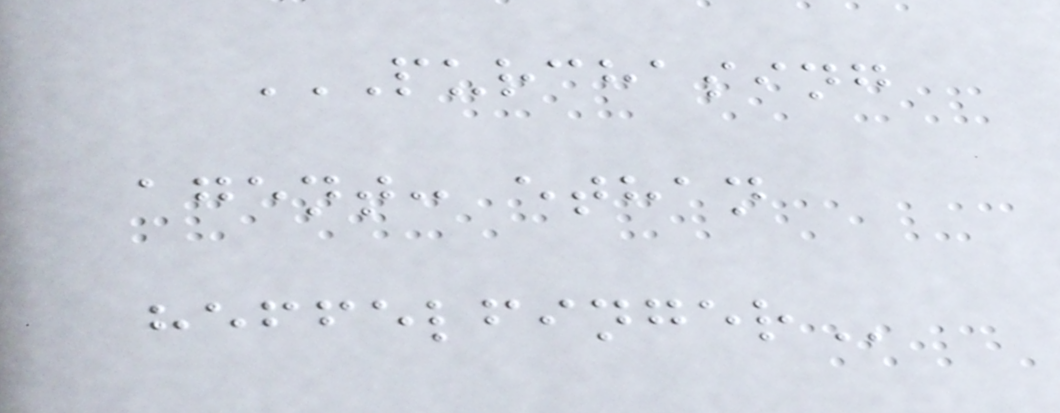PURCHASING
AGENT: ETHAN
HEFFELFINGER
